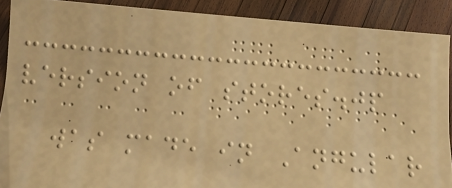version of stores.jp
was made in Angular
